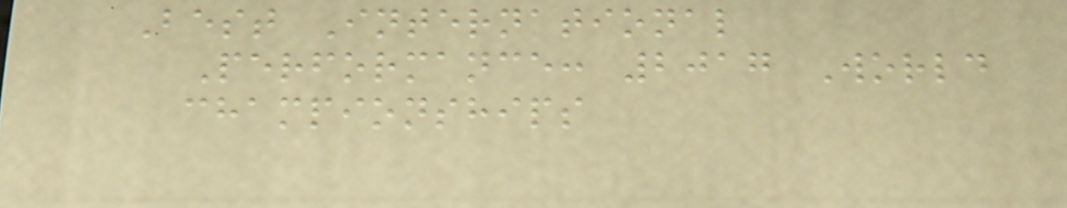Best International
Performance: 2017 World
championships
